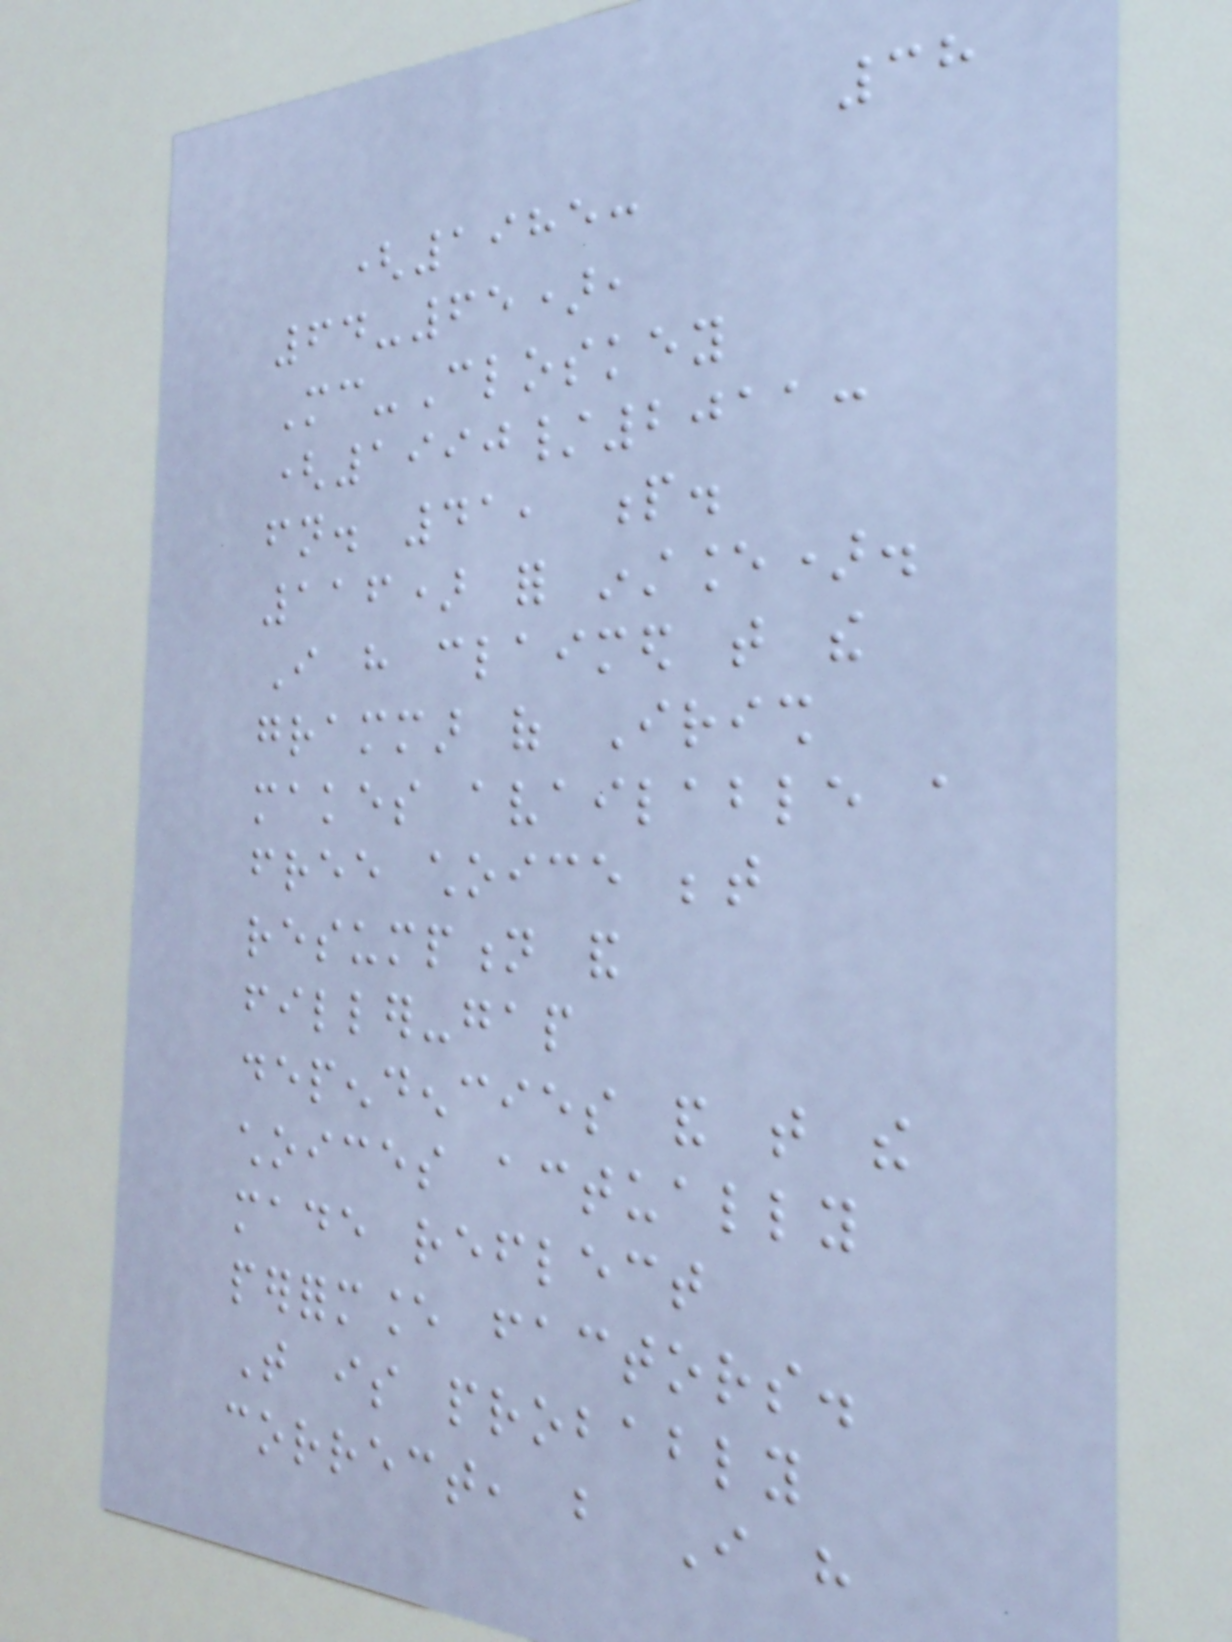38
(1985:
64-65),
Mc-Closkey
(1990/2011:
fn. 41, p.
116) for instance).
I have claimed that the
grammar of Irish
makes available a
free choice between
resumption and
filler-gap
dependencies and that the
choices actually
made reflect
performance factors.
That is probably
correct, but I have
